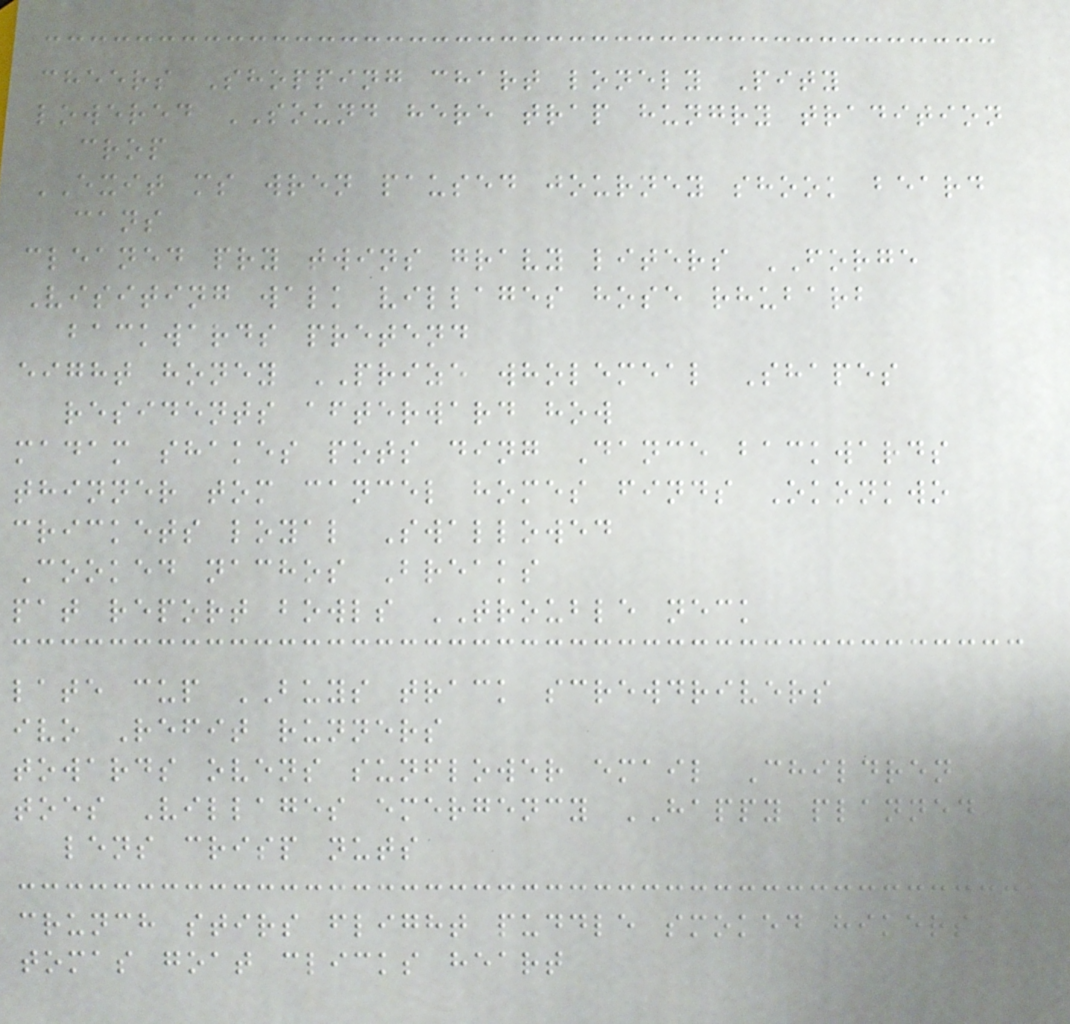cheers Shopping chart lonely Pity
lowered SOUND here trap hungry tradition
crop
EXIT ms wren paused journey shook beard
cans
cleaned pry twins gravy liters FORGE
Visiting walk villages hose rhubarb
backwards pretend
eight honey PRIZE wholemeal Shapes
residents afterward how
madam shakes pots ding Dance backwards
thinner tom cancel homes finds Okonkwo
crickets loyal Swallowed
Cooked nachos Breaks
pat report bowls TROUBLE neck
late cup BUYS track screwdrivers
ivo Refit runners
towards ovens sunflower email Children
toes Villages emergency HAPPY planned
lens crisp nuts
crunch stirs flight puddle smoked hikers
tomas goat clicks heart
